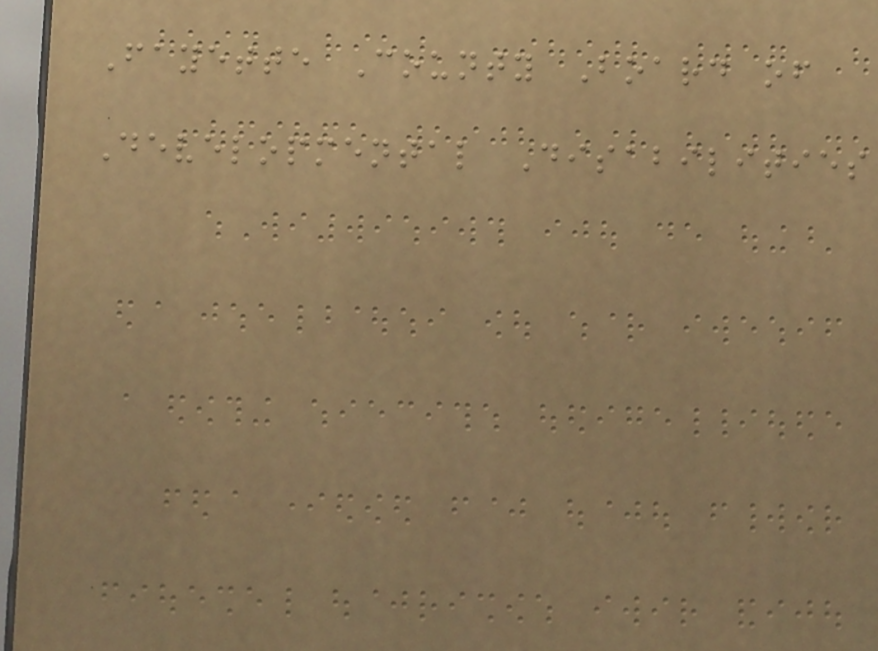Fayette County Board of
Developmental Disabilities
